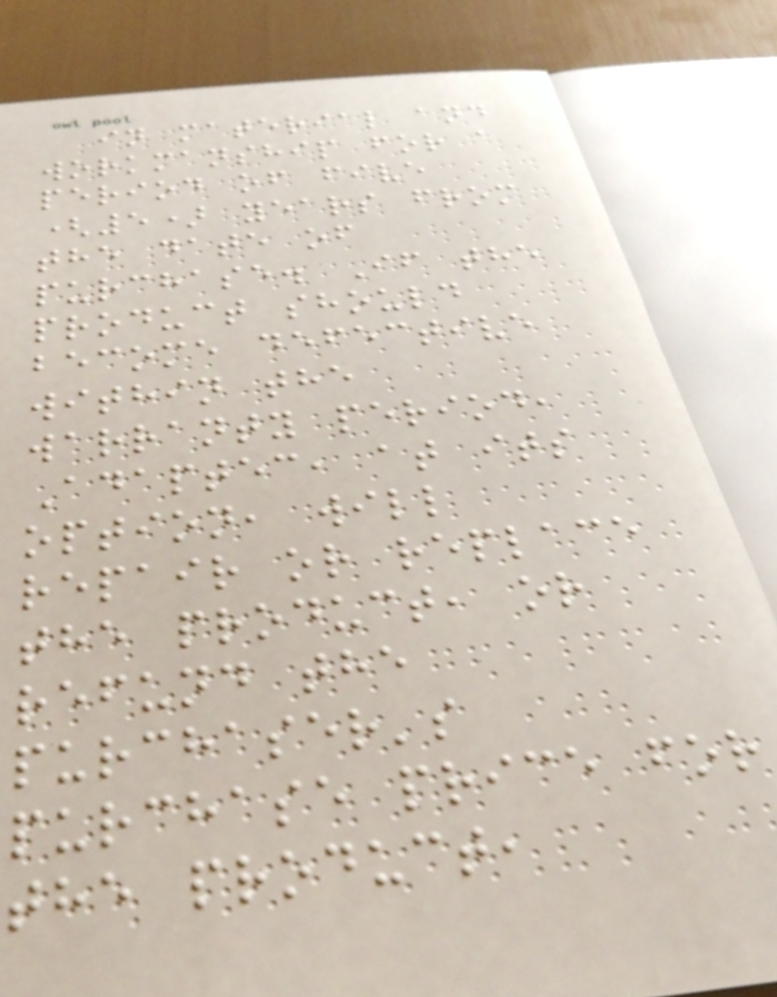in material and
workmanship for a
period of five
(5) years from
the date of
purchase. If the
product should
become defective
within the
warranty period,
Adaptec, at its
option, will
repair or replace
the product, or
refund the
purchaser's
purchase price for
the product,
